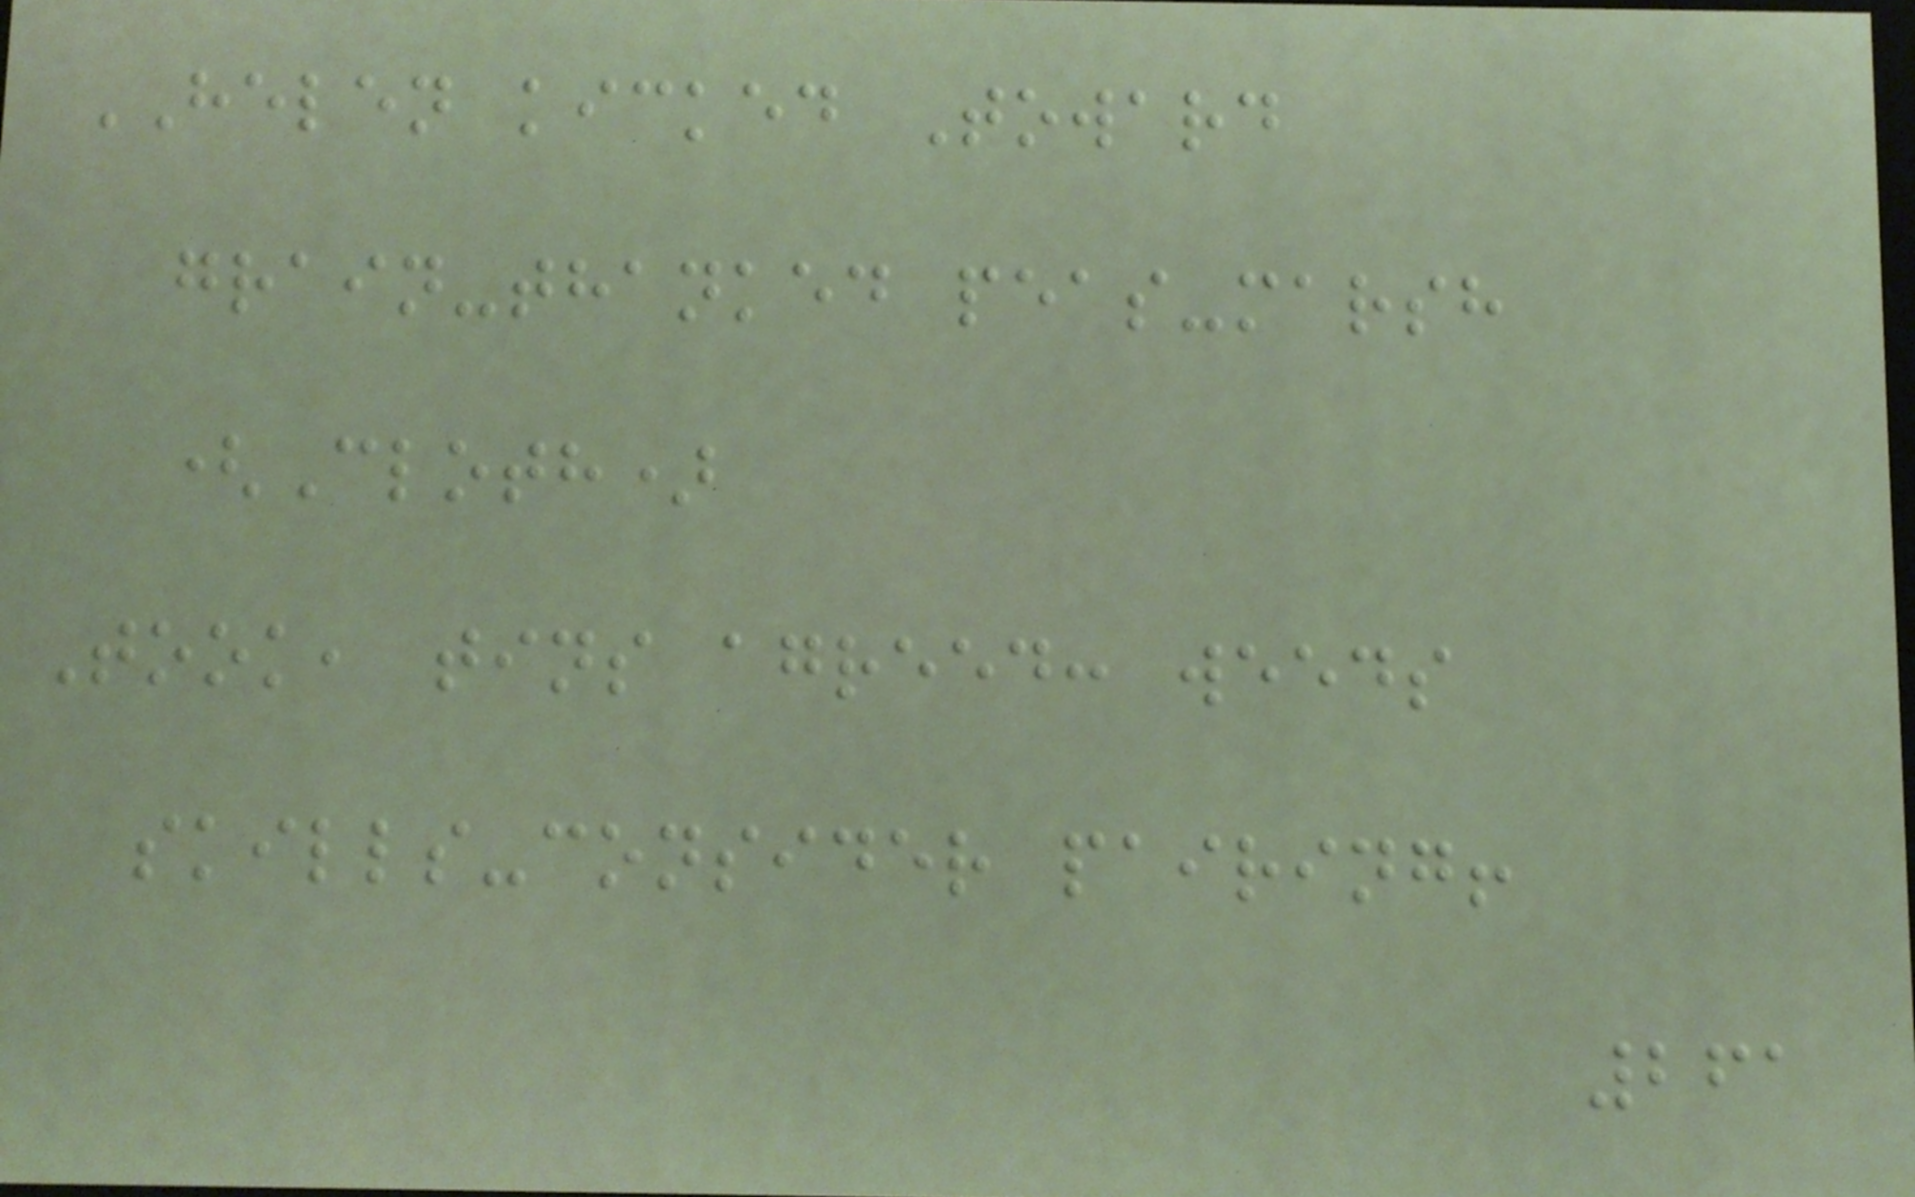HELEN kicked Toward
grain-thanked peas-marsh
(Cloth)
Took, tins agreed: weeds
skills-consider pairing!
261
